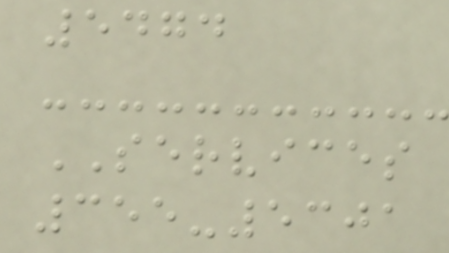5474
SERVICES
355-5301
